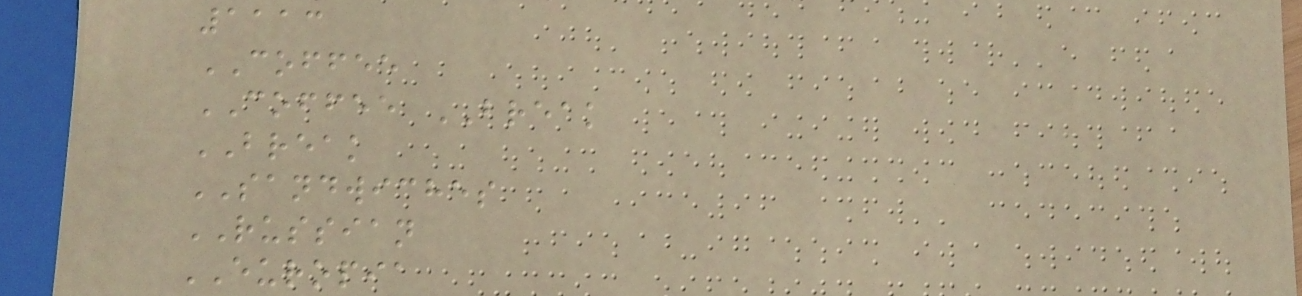1113
COFFEE
COFFEE BREAK
BREAK
SANDWICHES
RUSSIAN
EUROPIA
